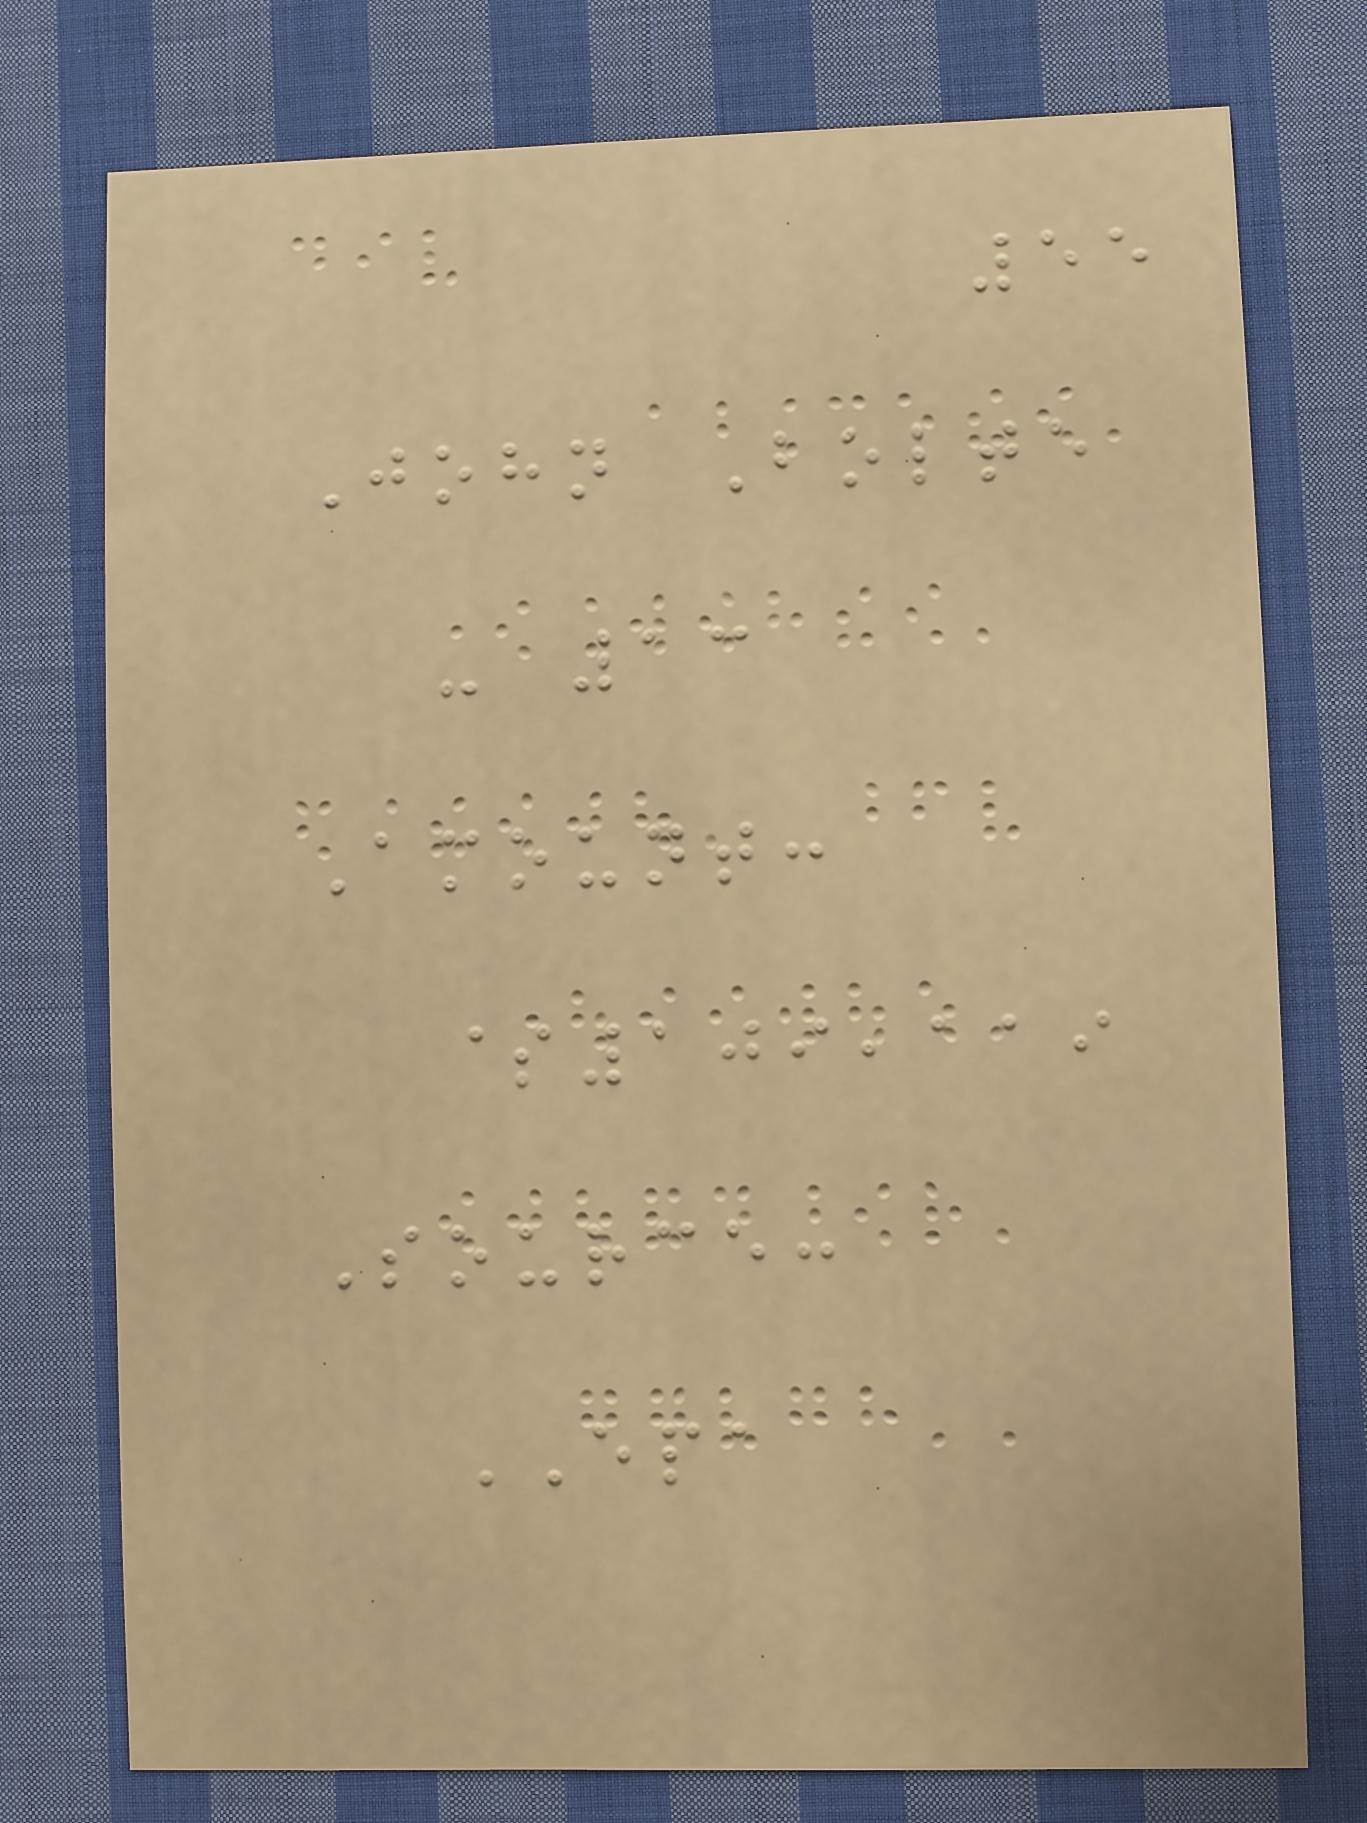55
John Bolte
- 13
Amount:
$109,119
Source:
EPA
